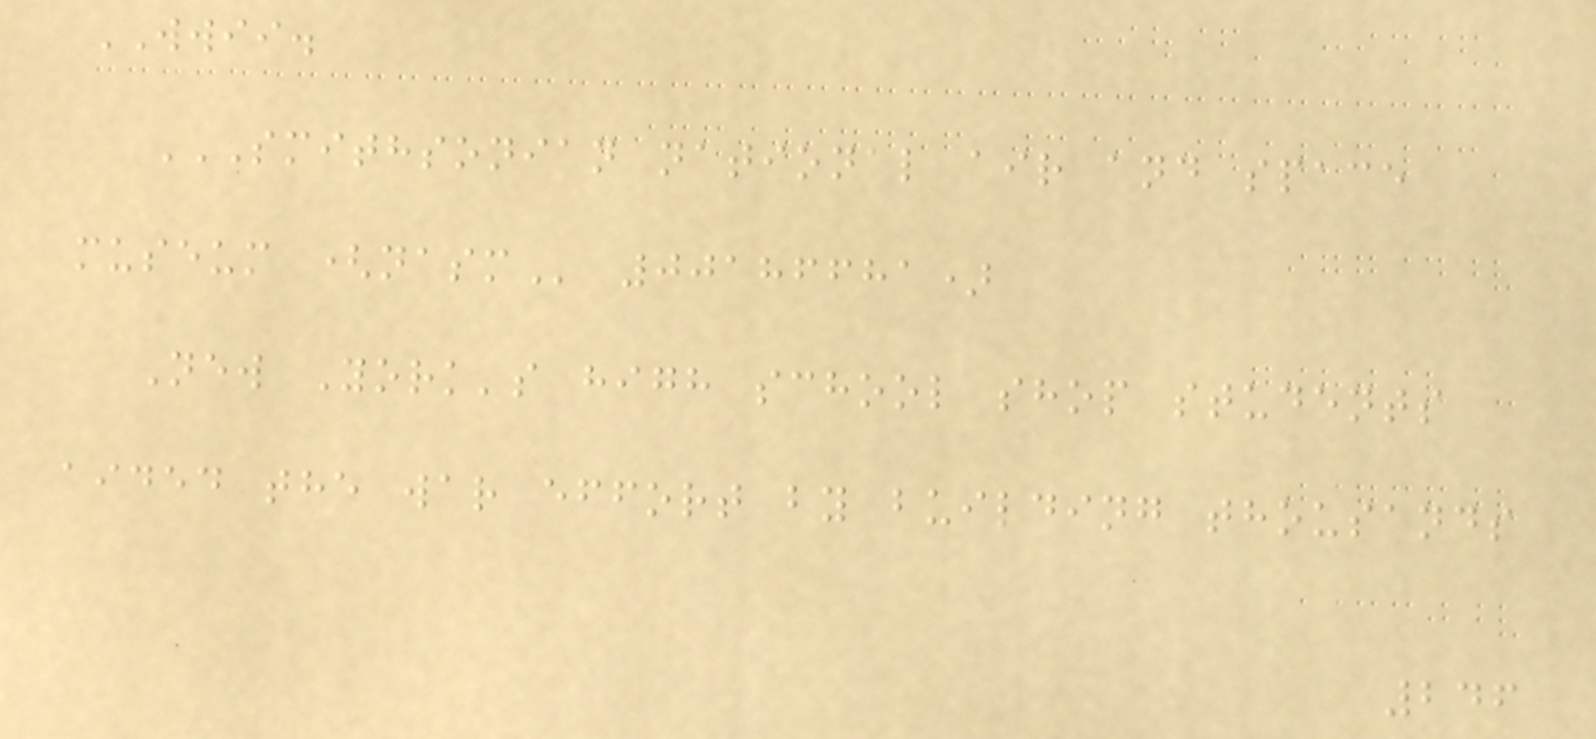WWII.
SMITHSONIAN NATIONAL AIR AND SPACE
MUSEUM (NASM 00186681)
New York's high school shop students
aided the war effort by building thousands
246
